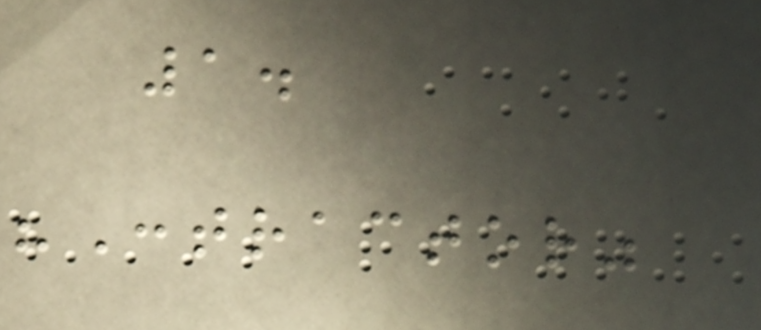1.
"Contractor"
